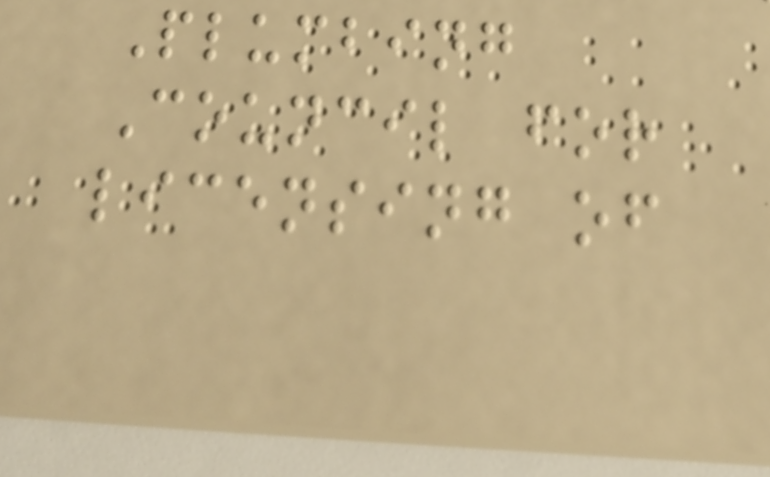Plumbing
Council for
licensing of
